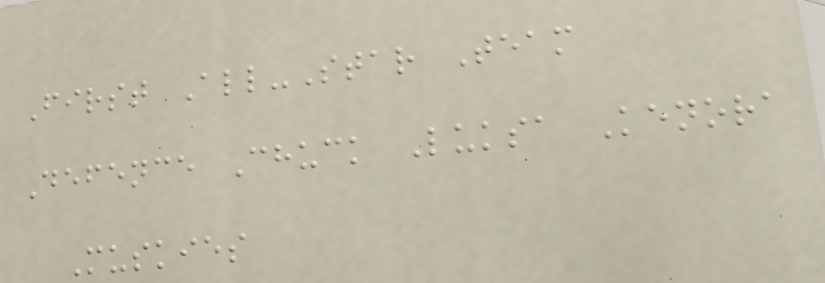First All-Star Team
Defence Chuck Luksa Kenora
Muskies
